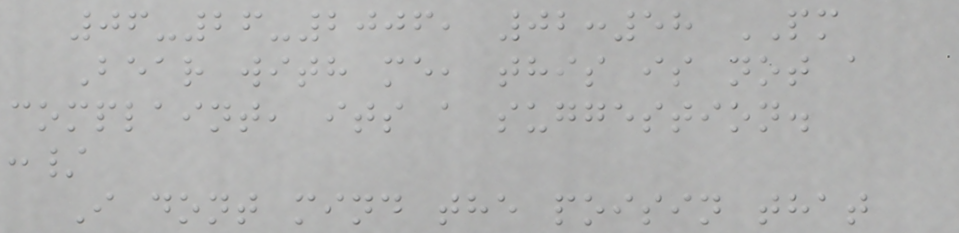06-26-2006, 02:58 PM
Bear with me, this is not a
complaint, its a suggestion.
:/
I dont mind the poisin that
